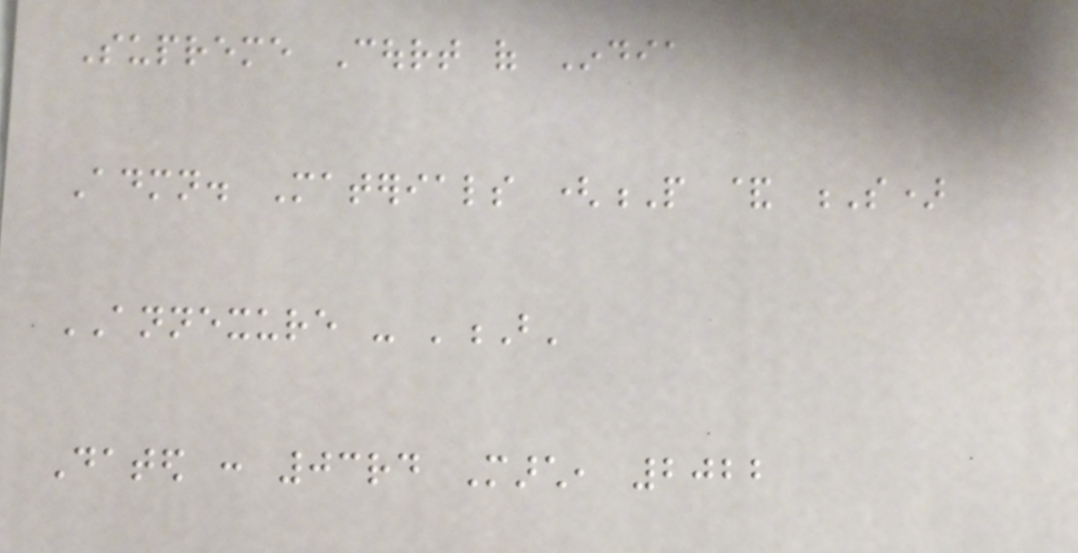Supreme Court of India
Admn. Materials (P & S)
ANNEXURE - 'B'
Dated : 03rd March, 2022
